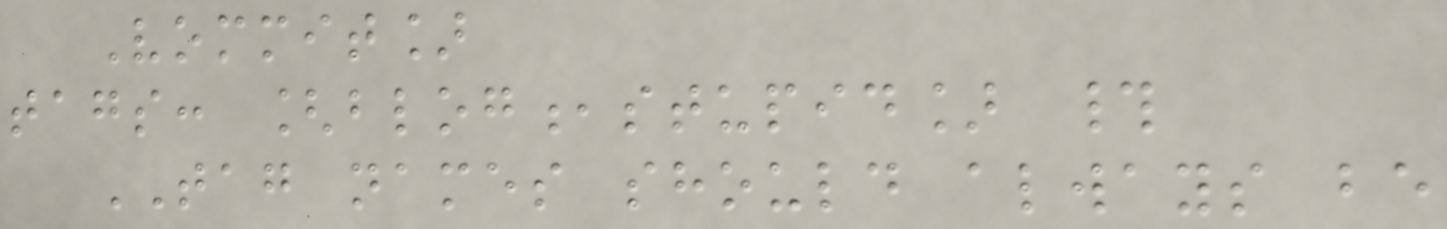Vommit]
tags: [blog,stupid] #
TAG names should always be
